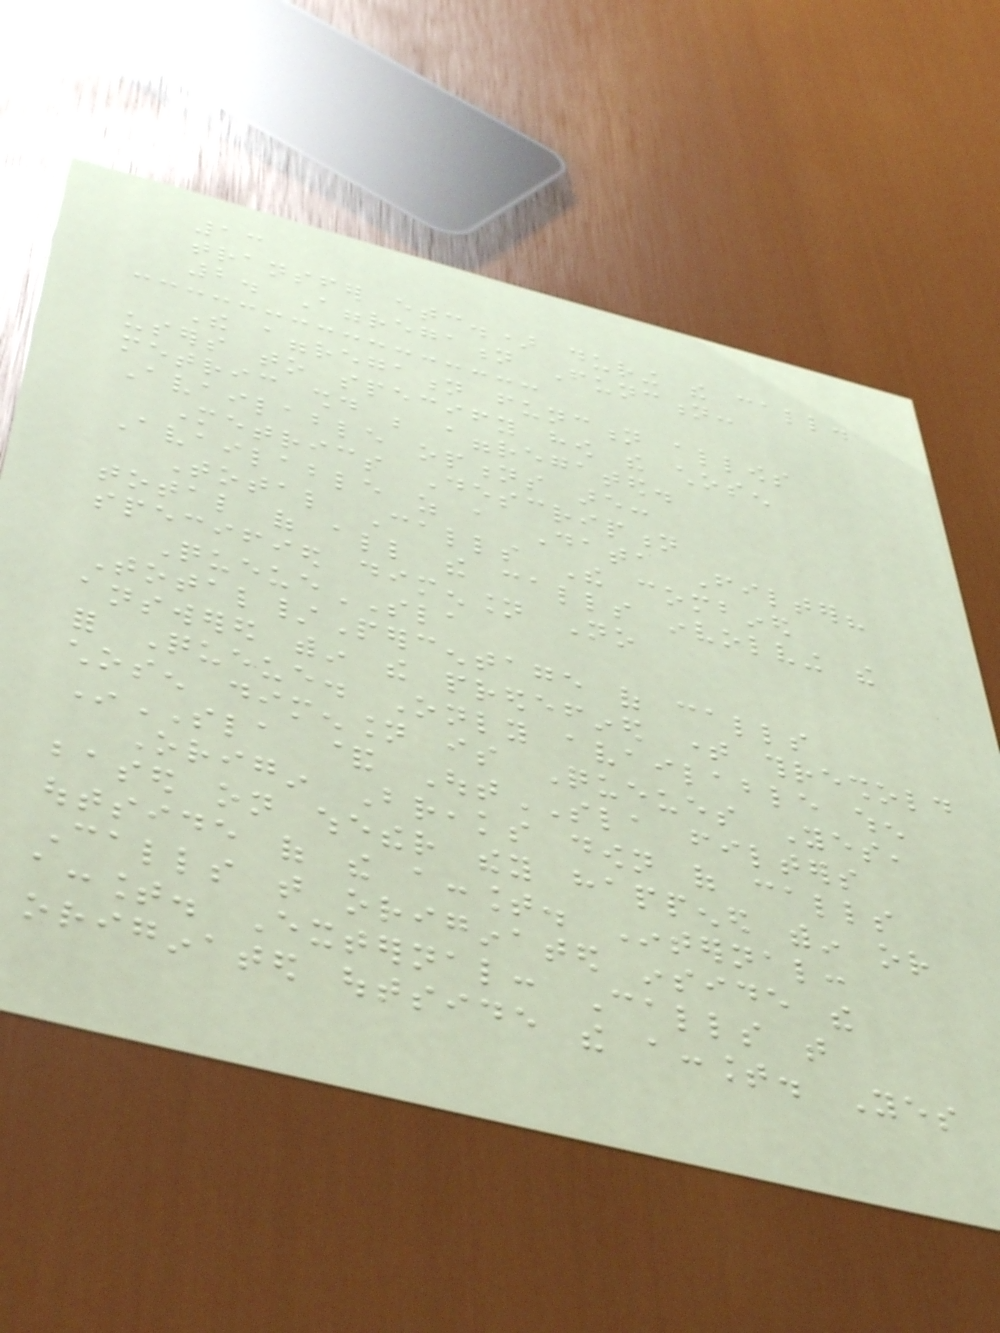13
transfer etc.) during the call.
2. Aggregation Function:
The aggregation function allows
users to specify how the chosen
metric should be aggregated.
Available options are:
Metrics Description
Available as a Data Filter?
Total Calls The combined
total of all the calls involving the
specified dimension No
QueueSLA
Total/Percentage of calls
answered within the predefined time threshold
for Queue. Only available when
chosen dimension is Queues Yes,
InSLA & OutSLA filters
Origin Breaks down of calls
based on whether they happened within or
outside of the account. Internal:
Calls that originated inside the
account. External: Calls that
originated outside the account. Yes
